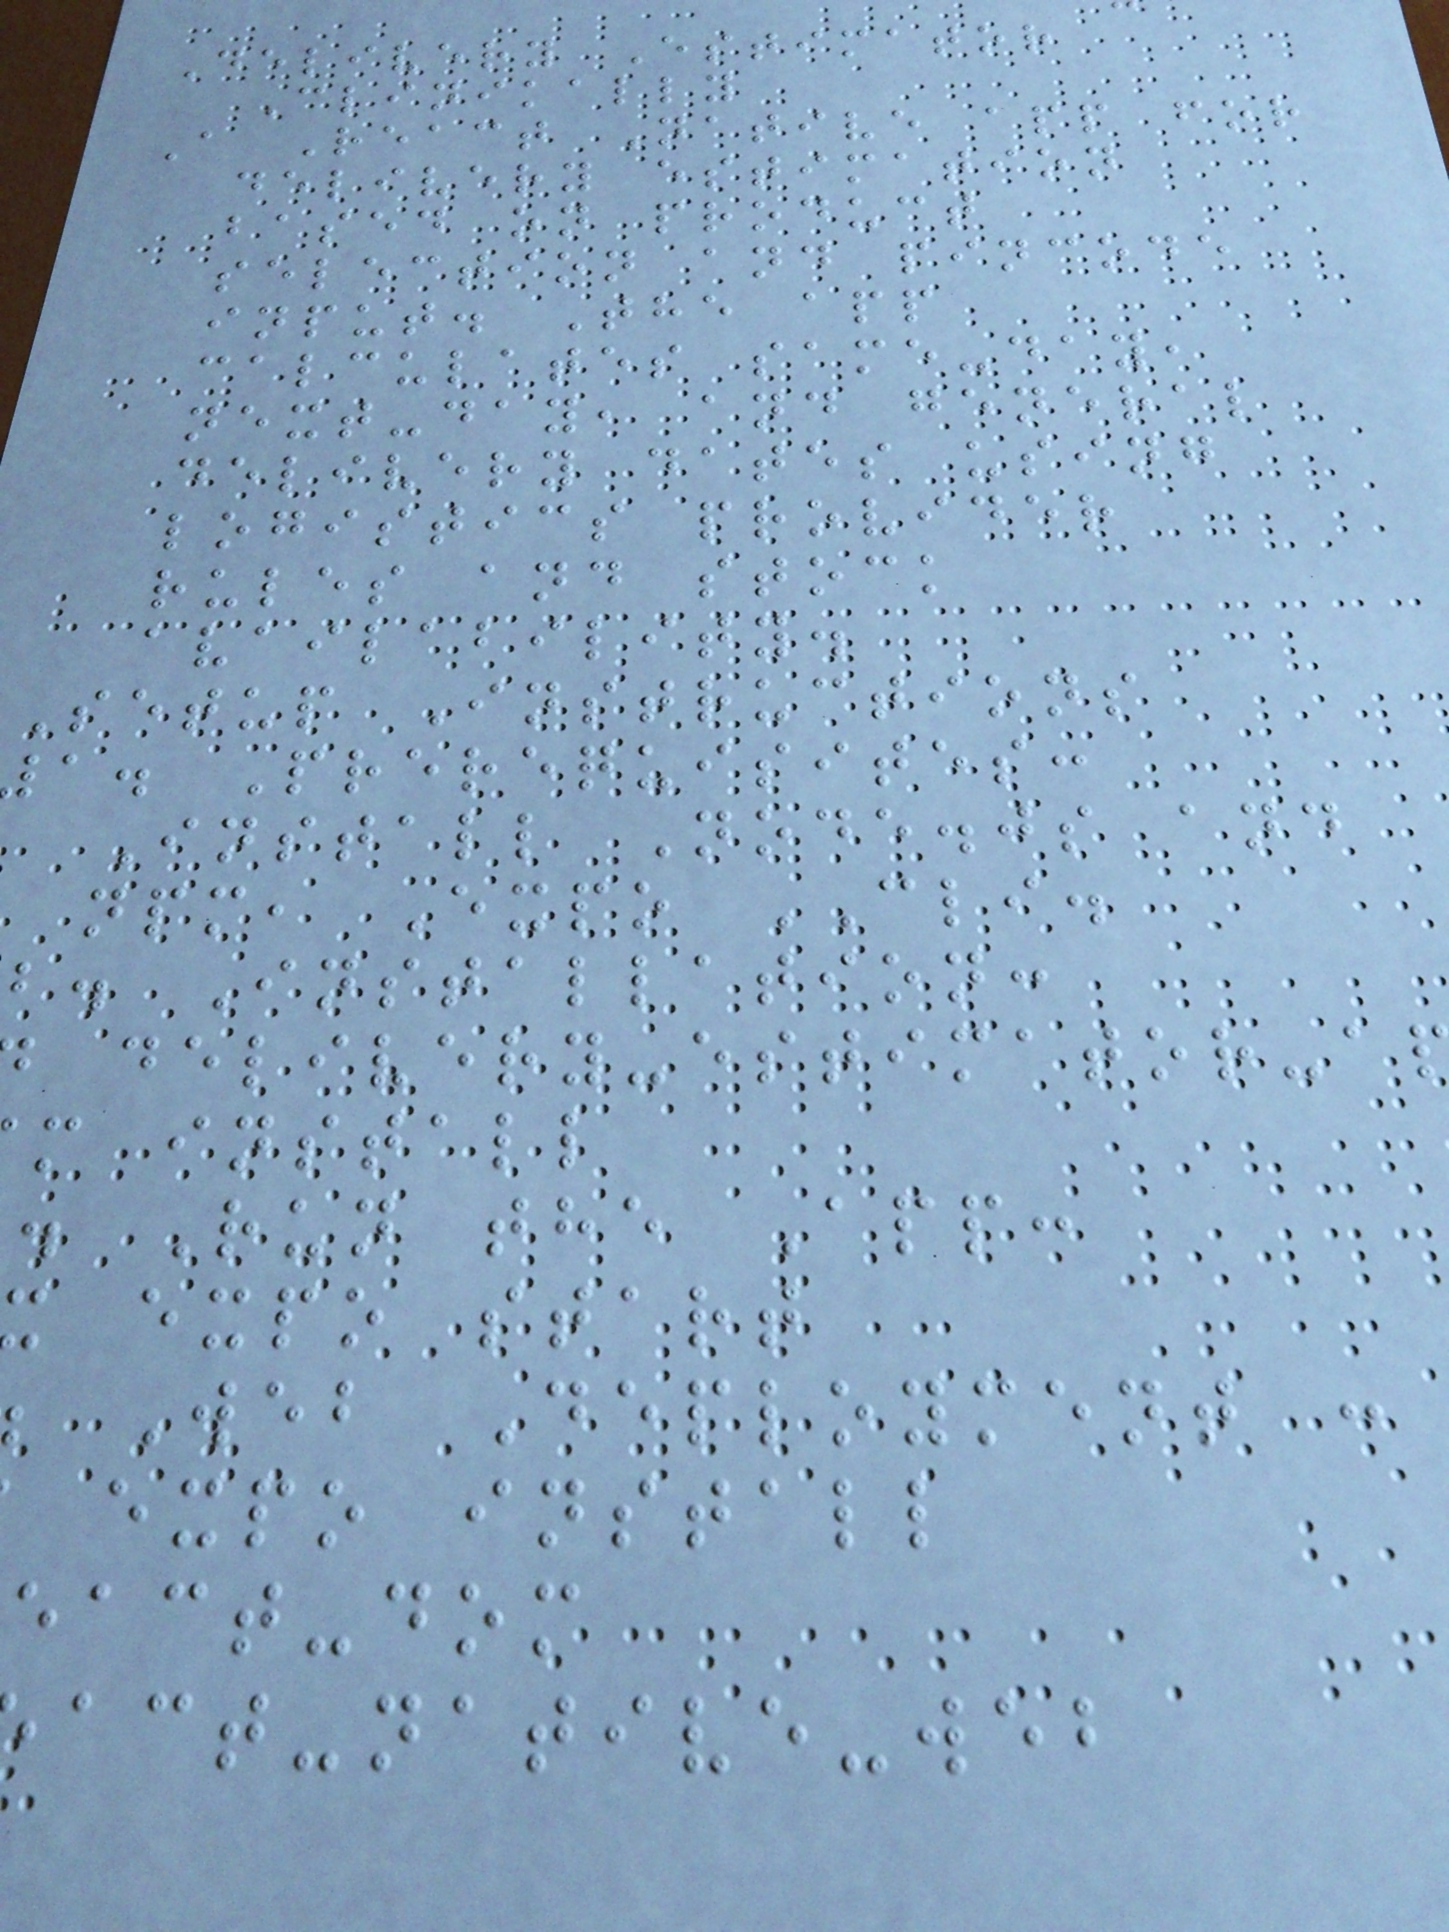Delivery Estimator
Clinikally
A React Native app for
delivery estimation
based on product
selection and pincode
input. The app
calculates same-day,
next-day, and general
delivery dates using
logistics provider
rules and stock
availability.
Setup Instructions
a. Prerequisites:
Install Node.js and
npm, Expo CLI.
b. Installation:
delivery-estimator-a
m install
. Run the App:
expo start
Web Deployment :
expo install
eact-dom
act-native-web
